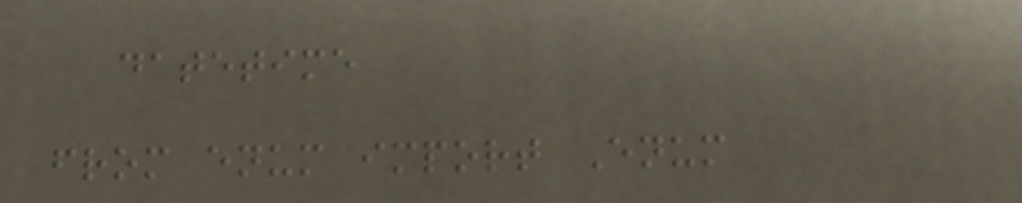datetime
from enum import Enum
